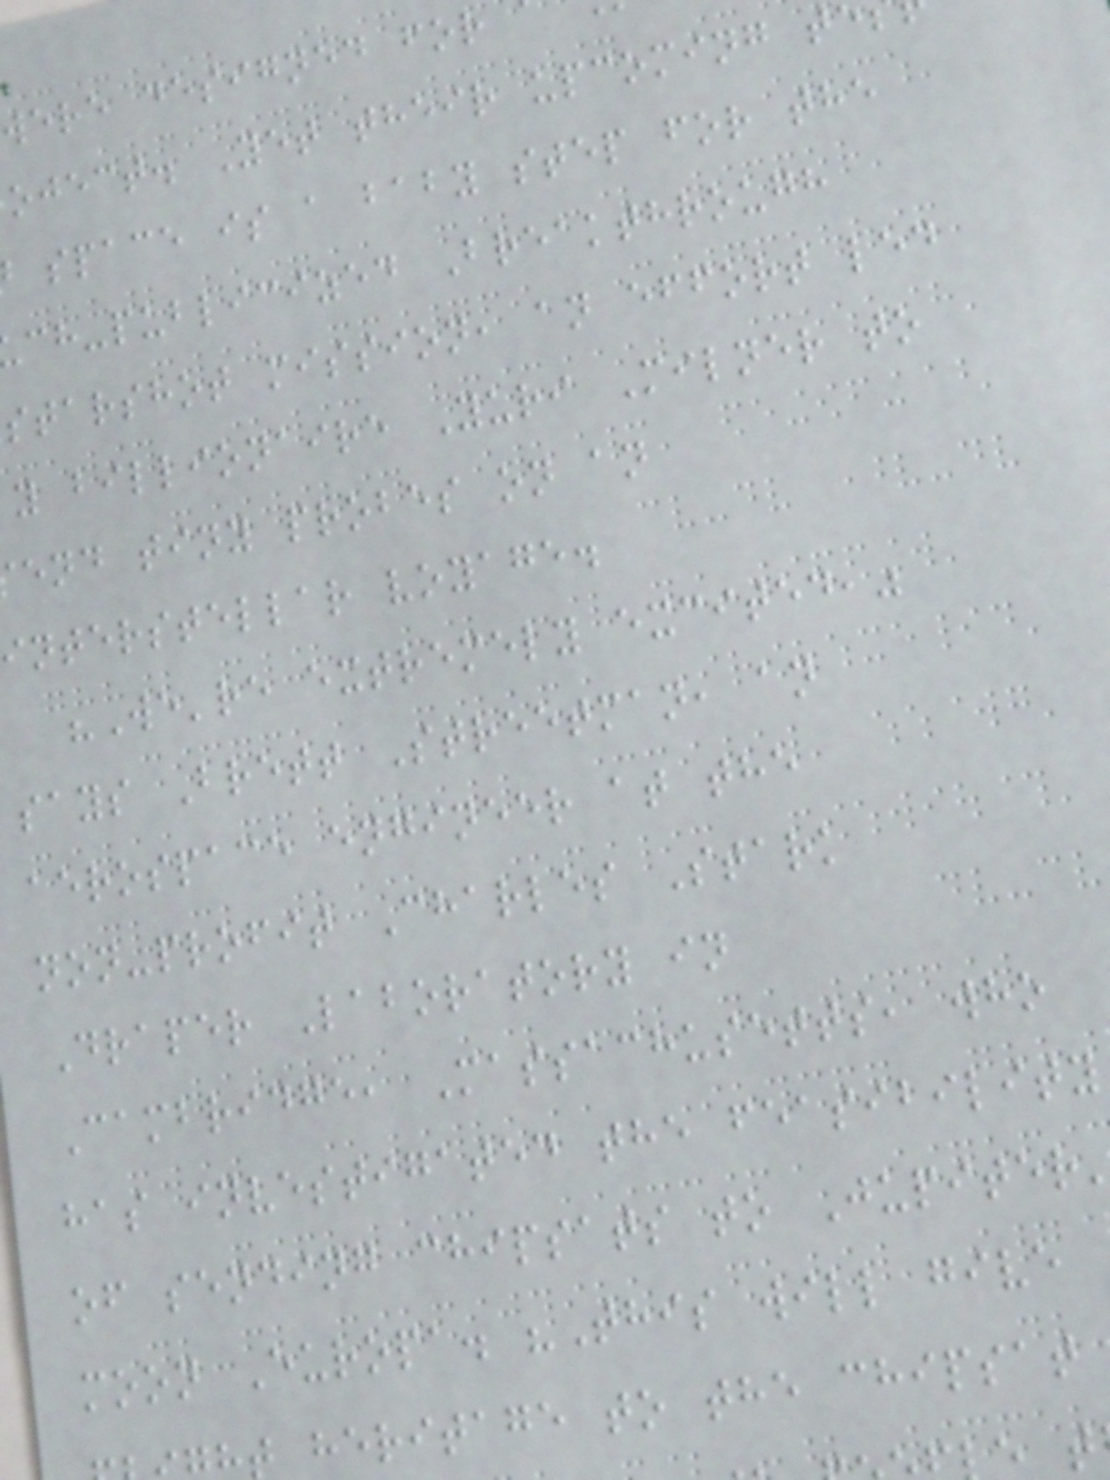were designed for
oject. Yet their upcoming t
space is a baby step for the
ch-publicized Breakthrough
starshot mission, an effort led
y billionaire Yuri Milner to
end tiny probes on an
interstellar voyage.
"We're extremely excited,"
says Brett Streetman, an
aerospace engineer at the
non-profit Charles Stark
Draper Laboratory in
Cambridge, Massachusetts, who
has investigated the feasibility
of sending chipsats to Jupiter
moon Europa. "This will give
t heritage to the chipsat
